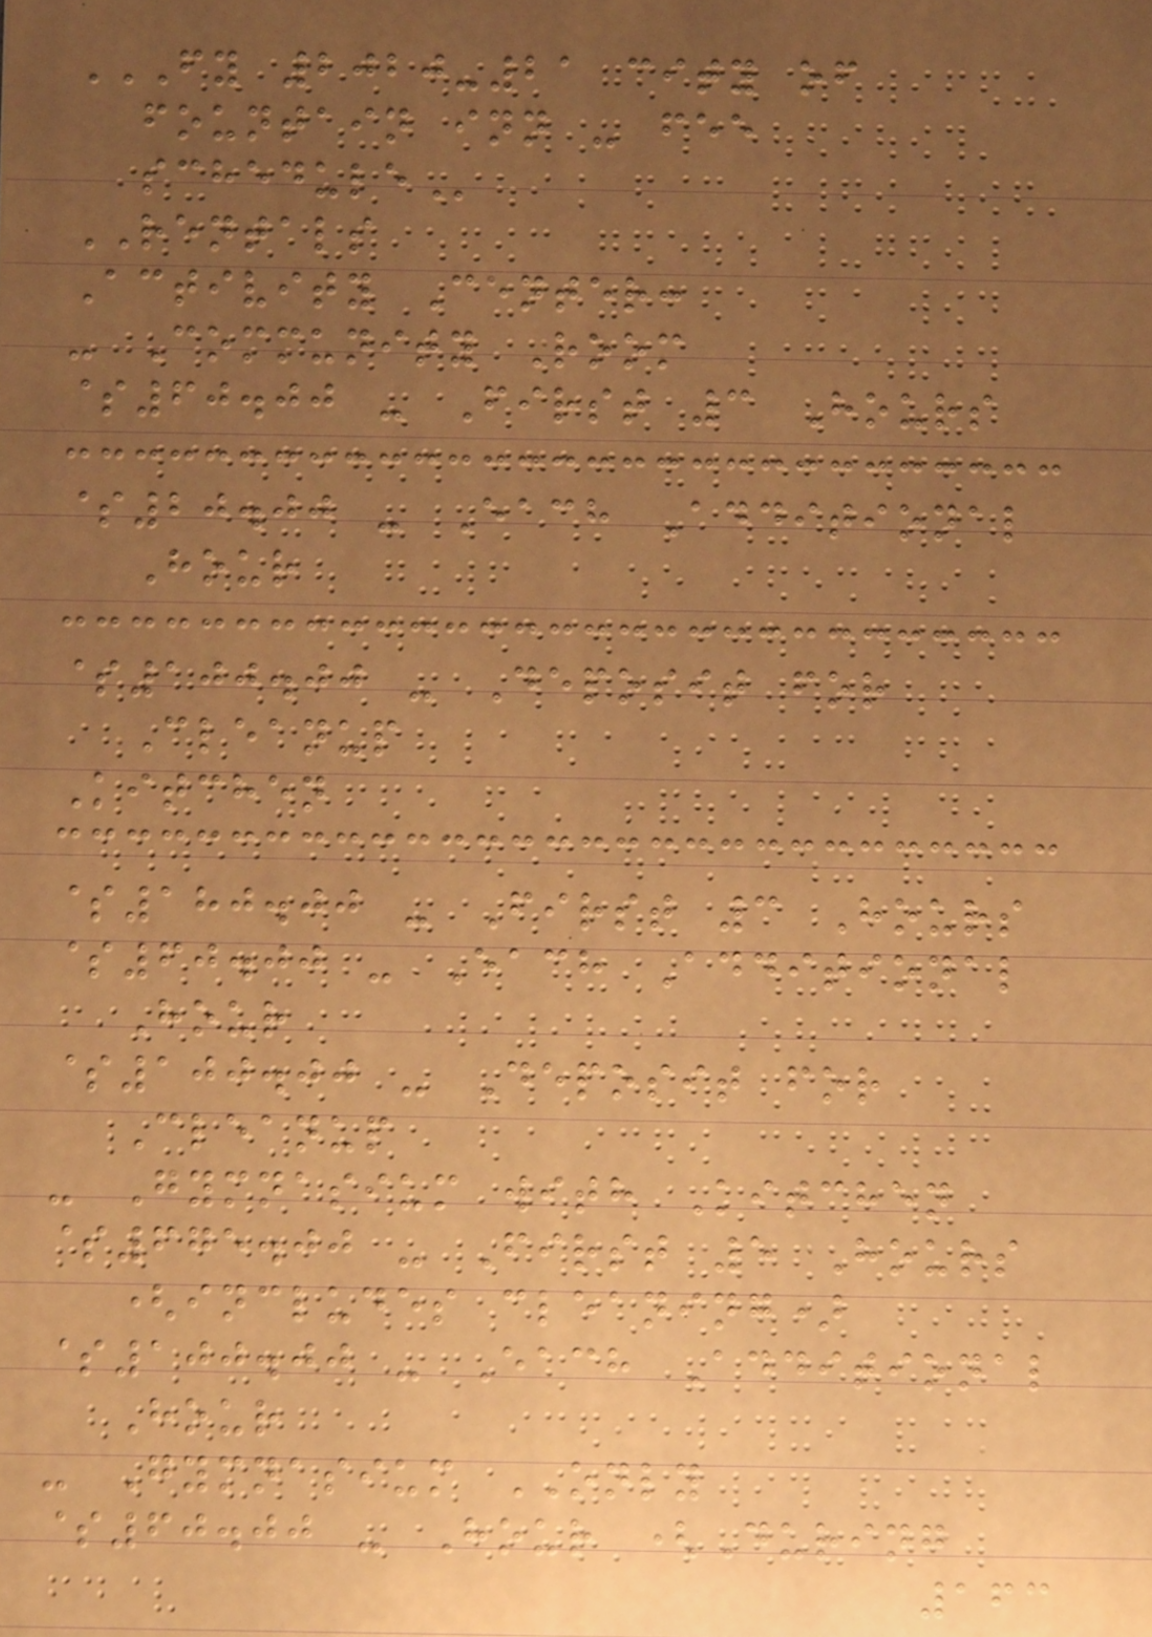FY 2020-21 CITY OF
FOUNTAIN INN - FEE
SCHEDULE
RENTALS
Activity Center:
- Community Room
$60.00 - First 3 Hours
$20.00 - Each Additional
Hour
$100.00 - Deposit for
Cleanup
Kitchen
$180.00 - First 3 Hours
$60.00 - Each Additional
Hour
$100.00 - Deposit for
Cleanup
- Gymnasium with Kitchen
$675.00 - First 5 Hours
(includes cleaning)
$100.00 - Each Additional
Hour
- Gymnasium ONLY
$60.00 - Hour (During
163
